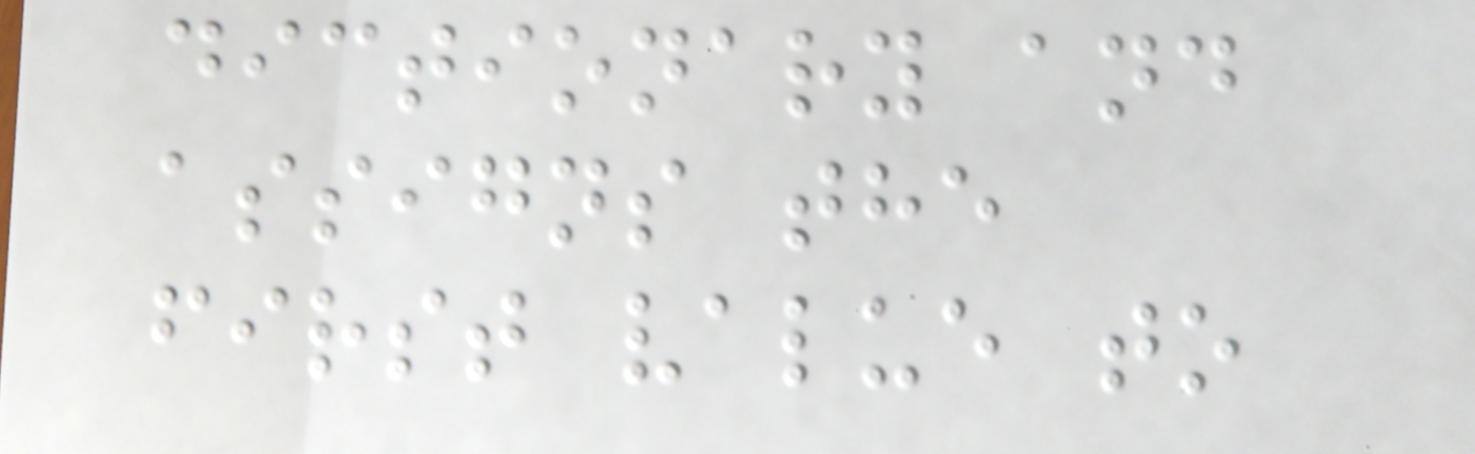dictionary and
assigns the
first value to
